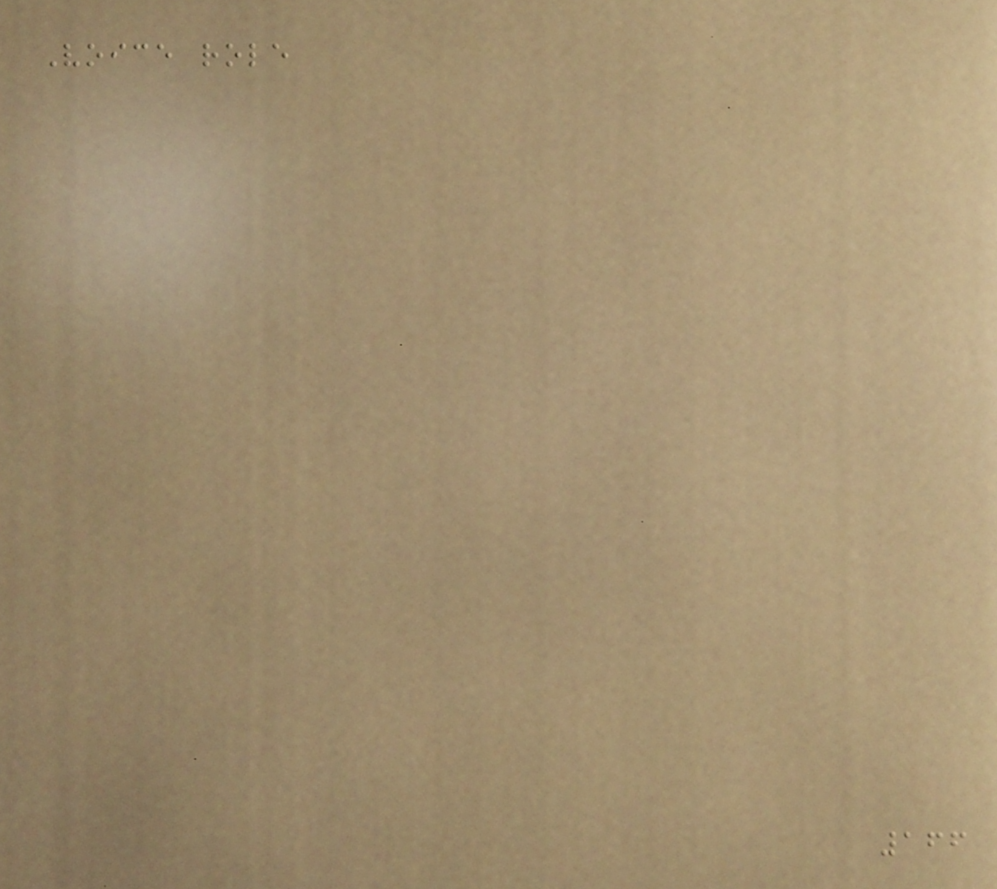Voice role
166
